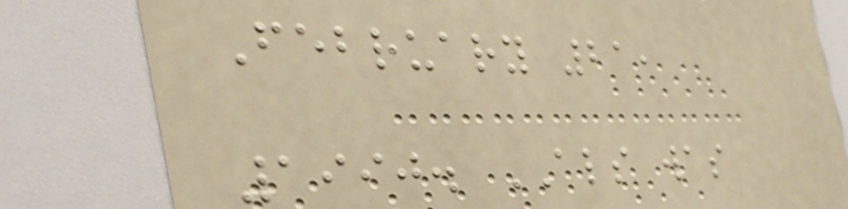February 21,
1990. ALS was
